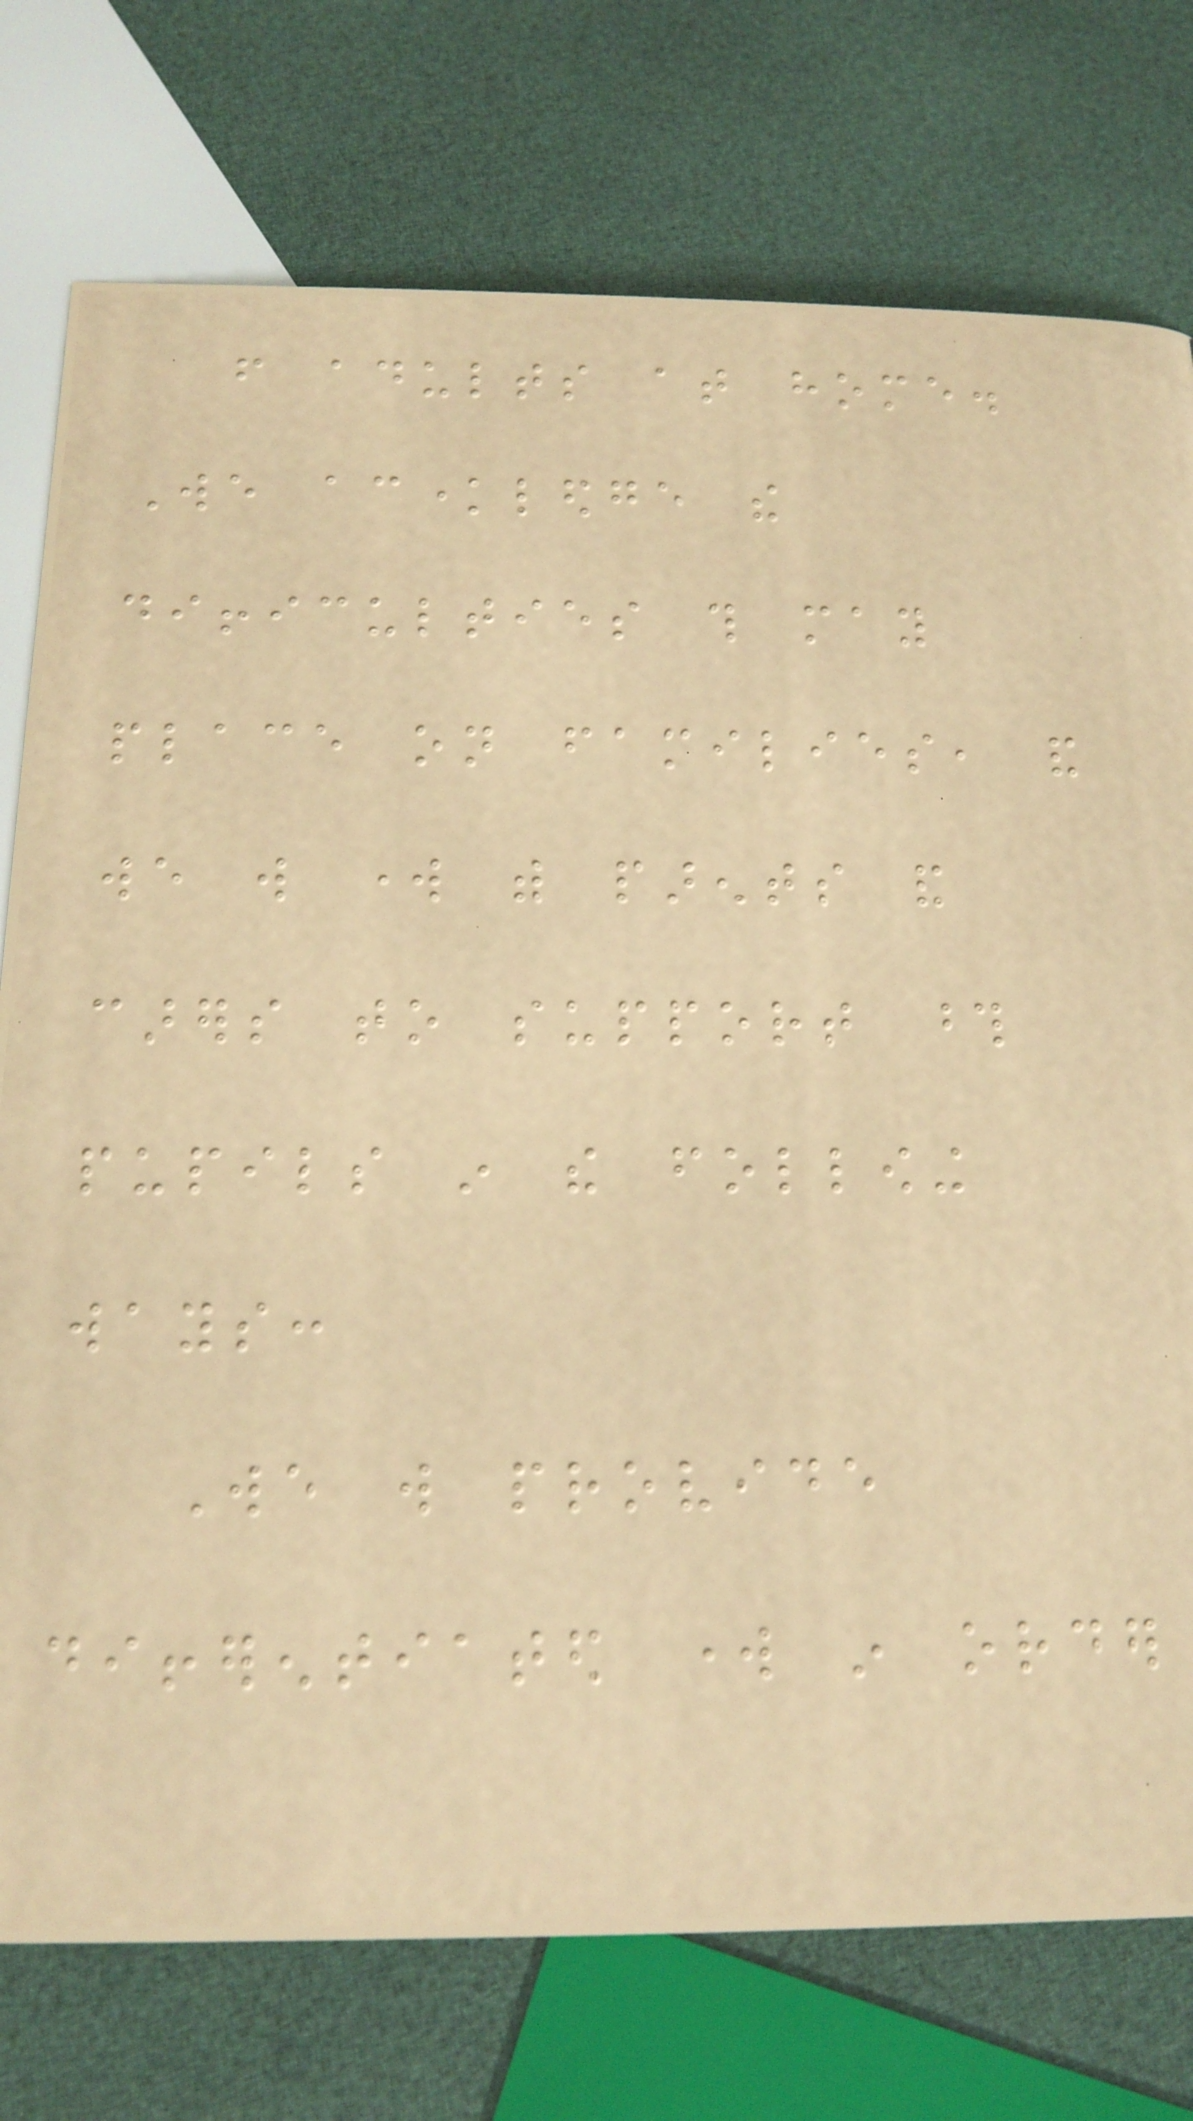from adults at home.
We acknowledge the
difficulties this may
place on families, and
we will work with parents and
carers to support those
pupils in the following
ways:
We will provide
differentiated work in order
